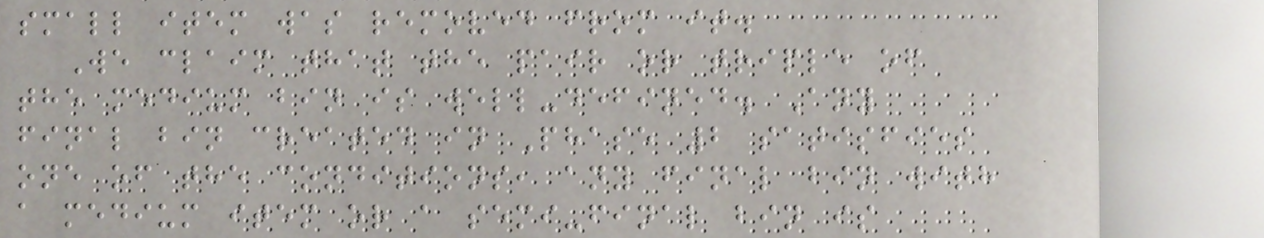small item was removed from it.
We claim that the pair or triple of
the medium bin is well-defined. Any
final bin created in Phase 2 satisfies
one of the conditions, any final bin with
a medium item or a semi-final bin is
